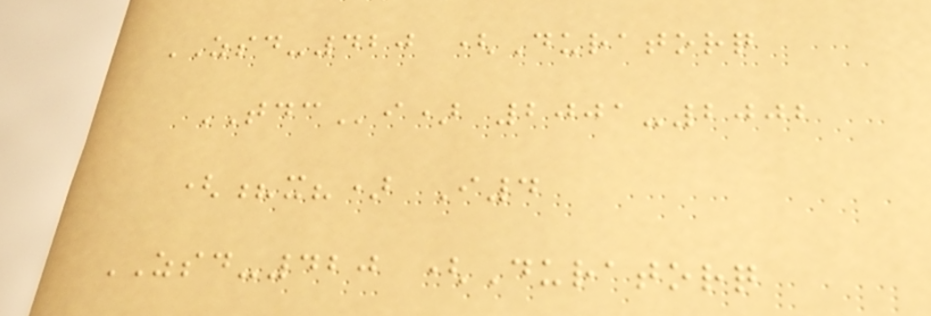ZSD-420 (Duratorq
TDCi) 2001-2002
(?x?) I4
ZSD-420 (Duratorq
